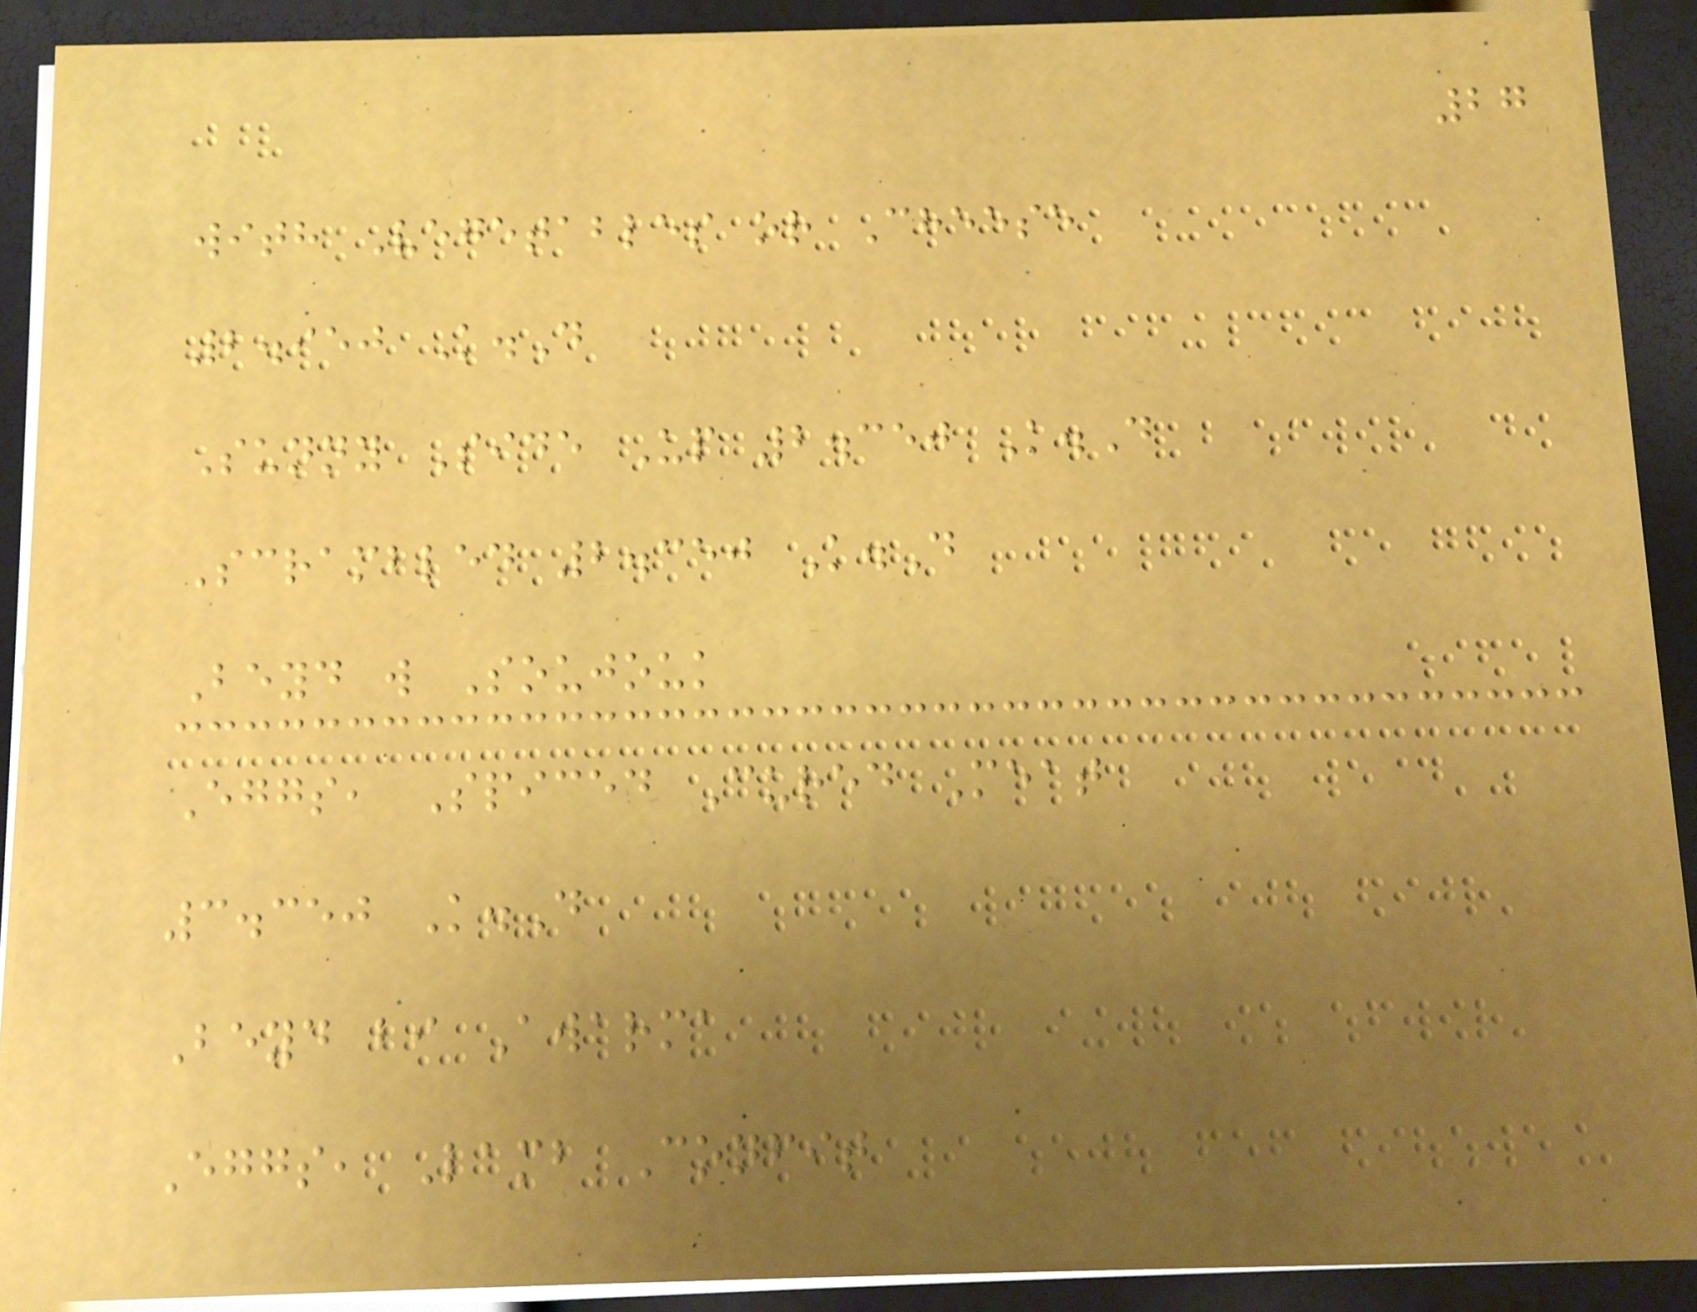27
with Vegetables or Cheese
2.950 K.D
Sunny Side Up 2.350 K.D
Scrambled 2.350 K.D
Beyd w Soujouk
Eggs, Spiced Cured Meat
3.350 K.D
Beyd bi Awarma
Eggs, Lamb Confit
